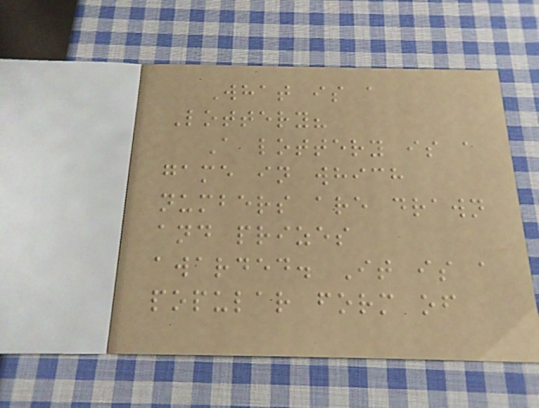What is a
Lottery?
A lottery is a
game in which
numbers are drawn
and prizes
awarded. It is a
popular form of
